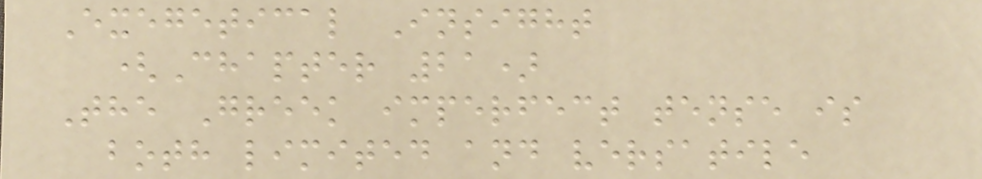Exegetical Insight
(Chapter 21)
The Greek imperfect tense is
both limited and versatile
